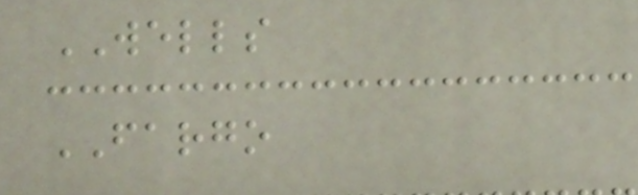WELLS
FARGO
